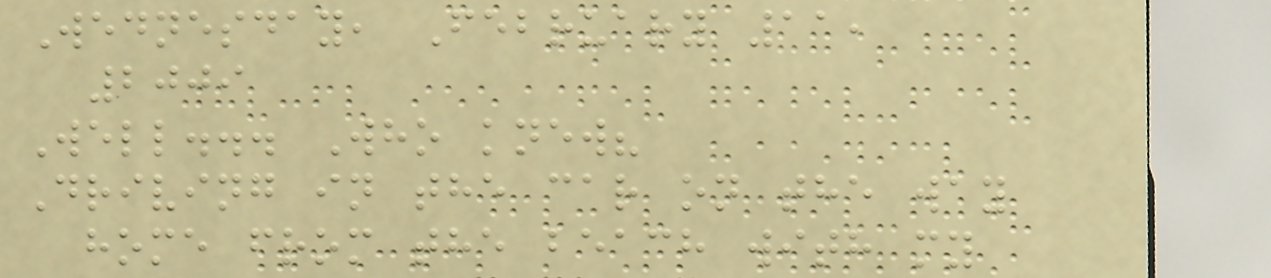Wednesday, February 11,
2009
Well... Who knew?
Driving in the car on the way
home from the beach with my
